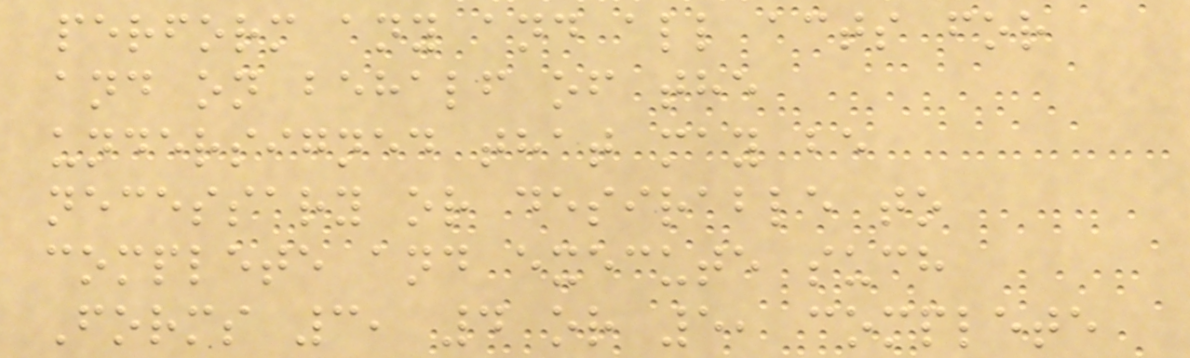perform any and all acts for
and on behalf of the
undersigned that may be
necessary or desirable to
complete and execute such
Forms 3, 4 or 5, complete
